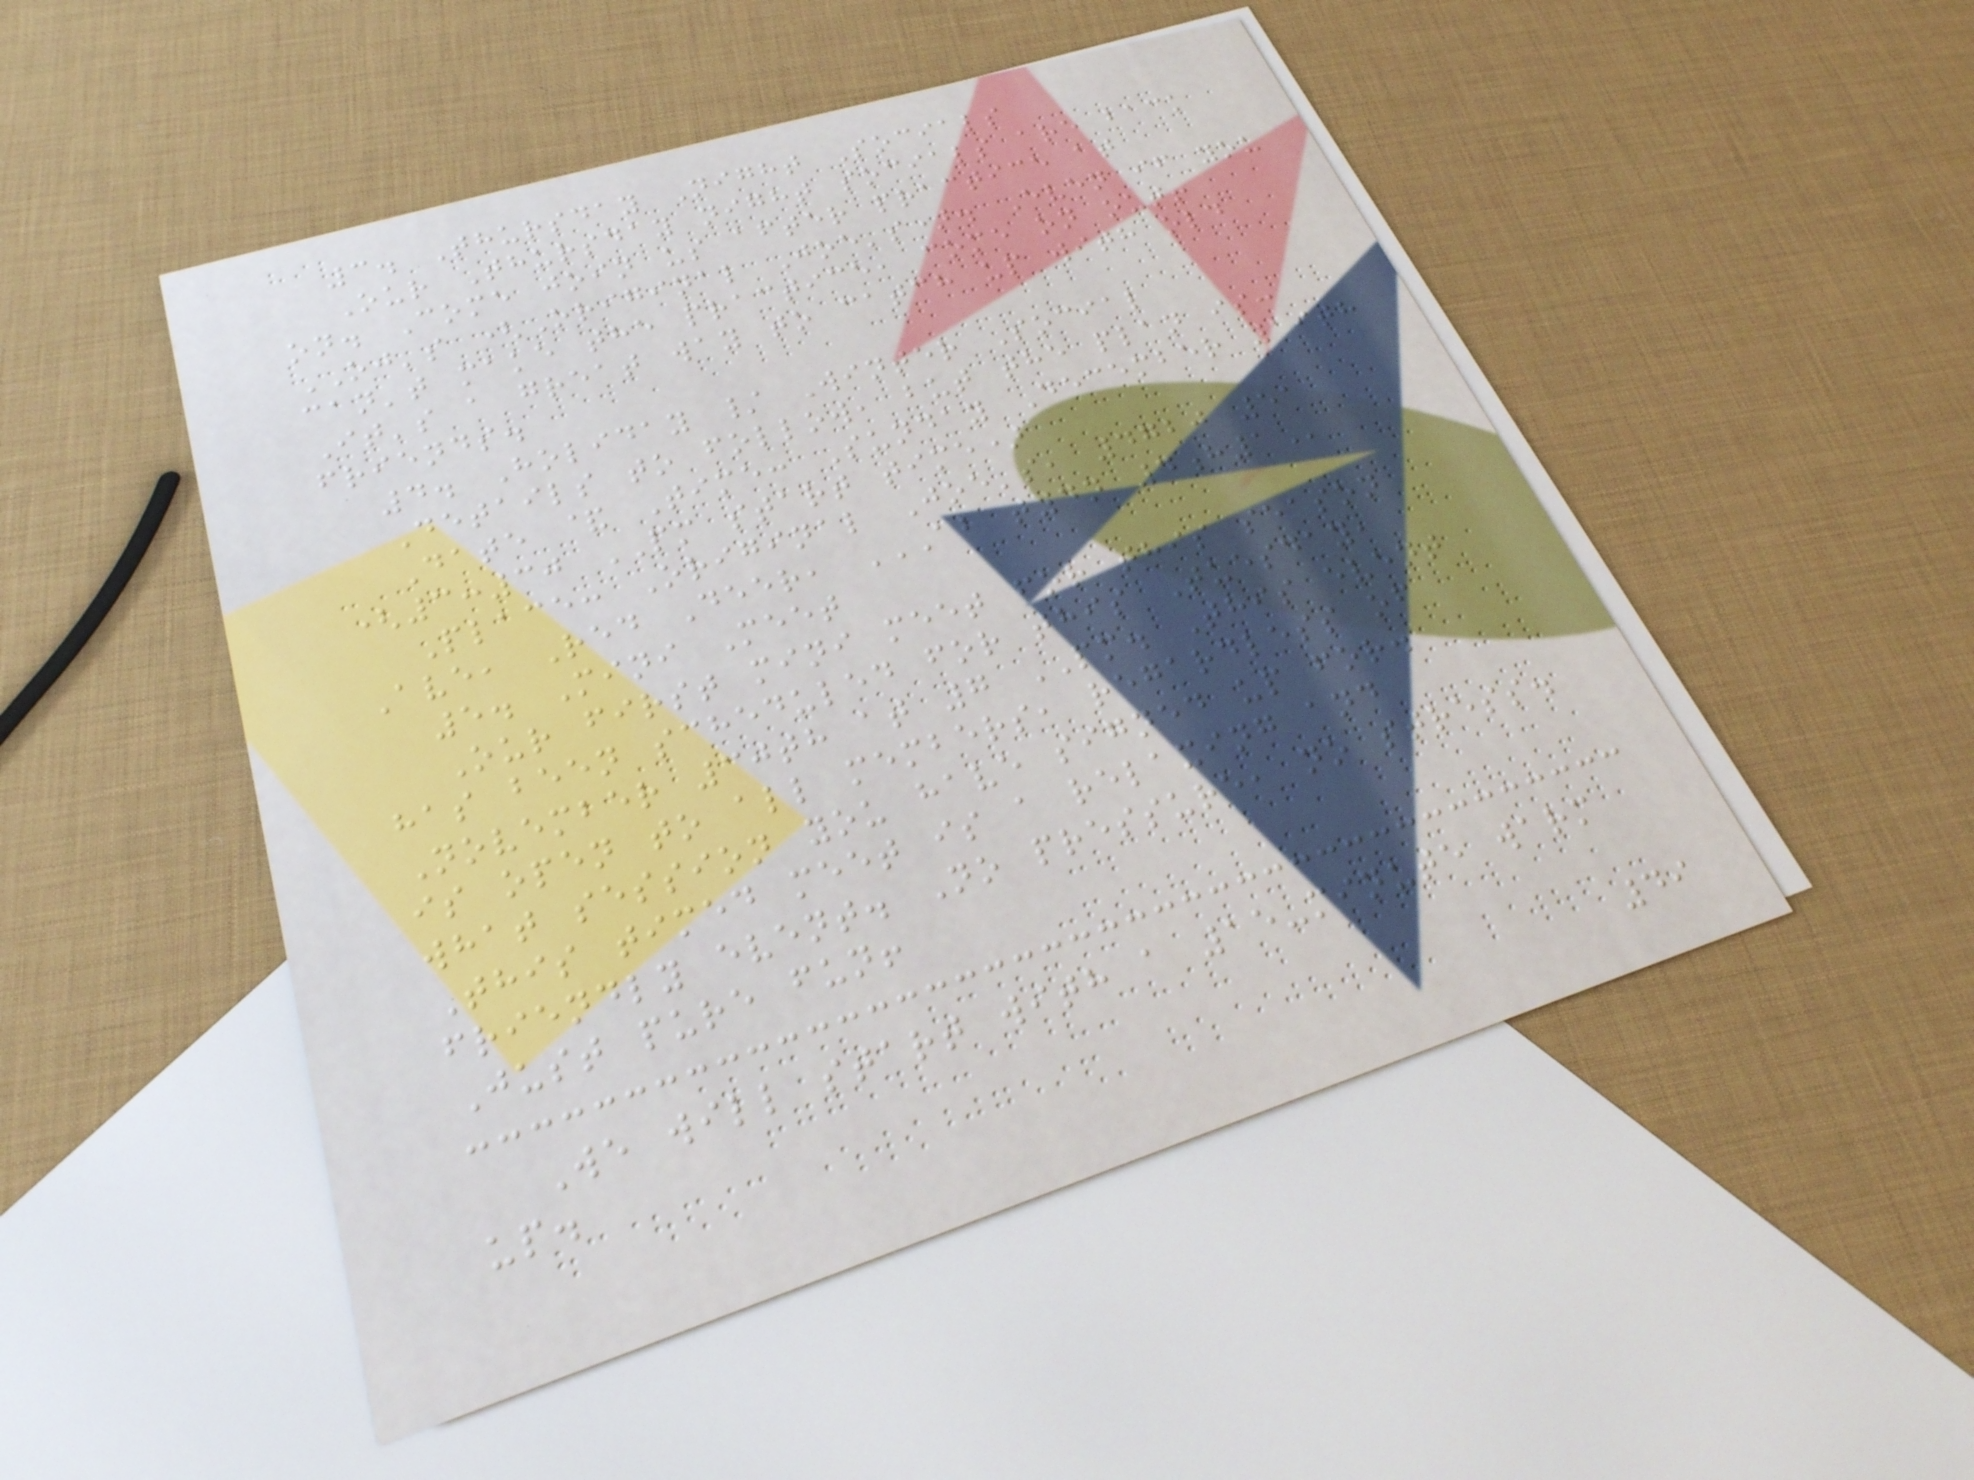3. Thursday Night Socials
Our Thursday night socials are back
on. Come join us after practice at
OJ's (Original Joe's). Even if you
can't make the practice, come on out!
It's a great way to catch up with old
friends.
4. Holiday / Winter Social
Details to follow, but the plan is:
Date & Time: Sunday December 19th
(3:30 PM start time)
Place: Original Joe's, 4720 51
Ave, Red Deer, AB T4N 4H1
5. Mini Meet
Our first mini meet for this season
has been scheduled for this Tuesday,
November 30th at 7 PM. This event
is open to all members, regardless of
what session you have signed up for.
This timed meet is a relaxing and
friendly event. No pressure, no stress.
Just pure fun!
We will start with a 15-minute warm
up.
49
